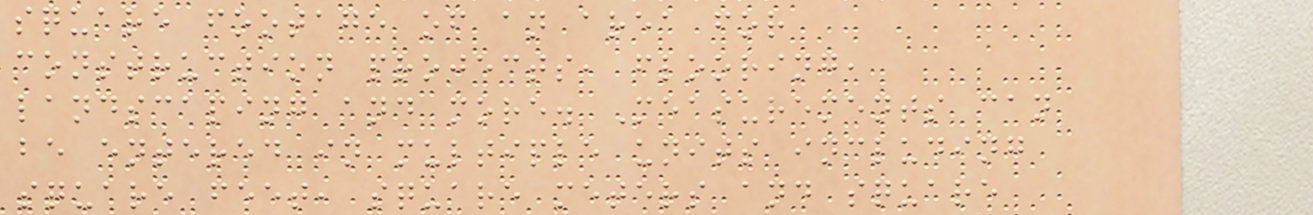square footage of an area for
construction projects, flooring,
landscaping and more. Measurements can
be entered in multiple units including
square feet, square meters and square
